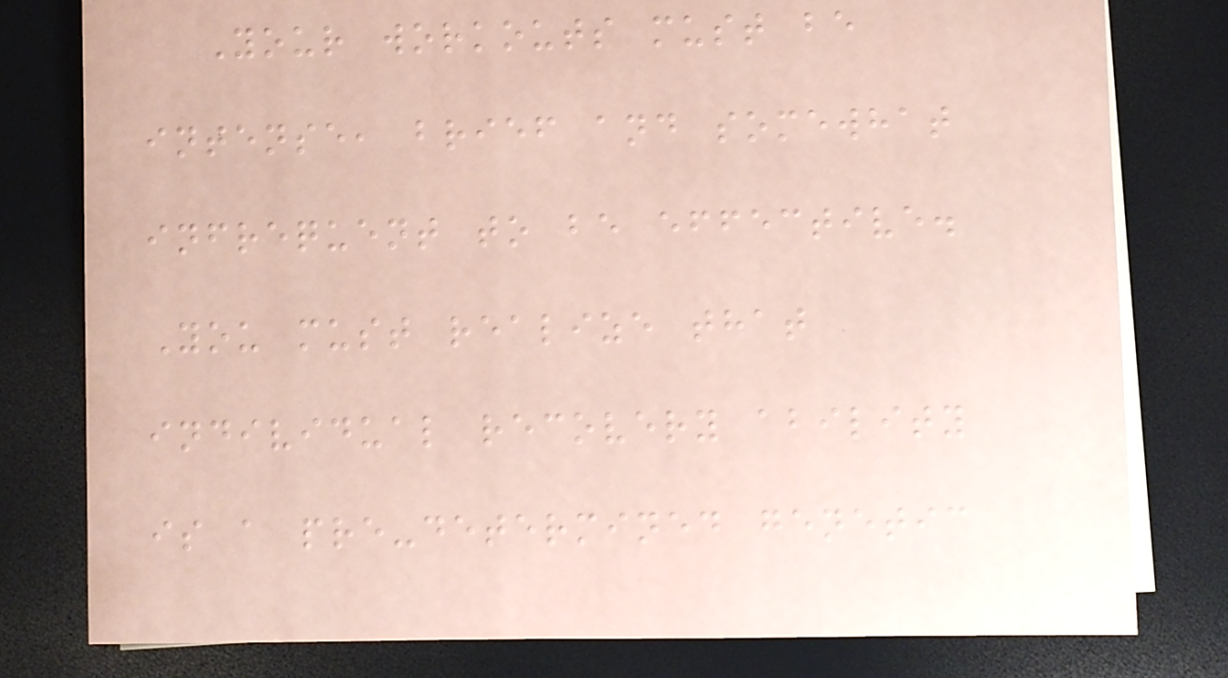Your workouts must be
intense, brief and somewhat
infrequent to be effective.
You must realize that
individual recovery ability
is a pre-determined genetic
